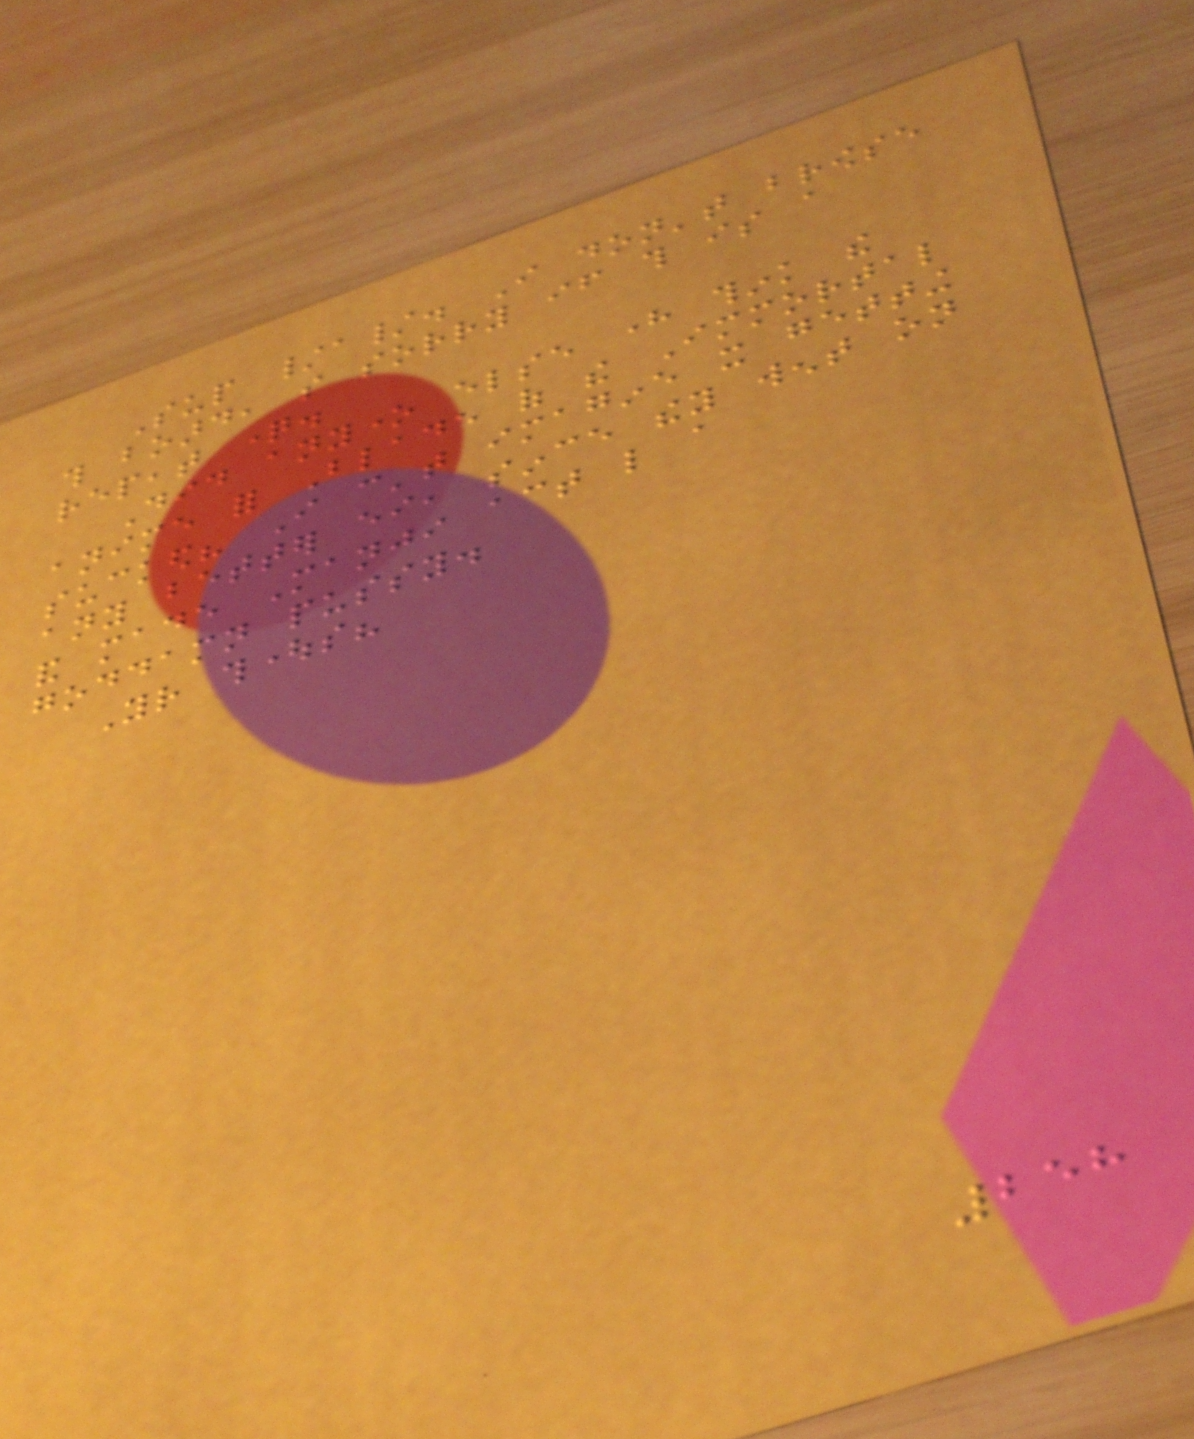Sup /a/. I don't browse
this board, so sorry if this is a
repeat question.
Did anyone else here think the
anime for Blade of the Immortal
sucked? I can't imagine it getting
any better either, since they went on
and made Manji act like a
goddamn pussy.
Your thoughts?
258
